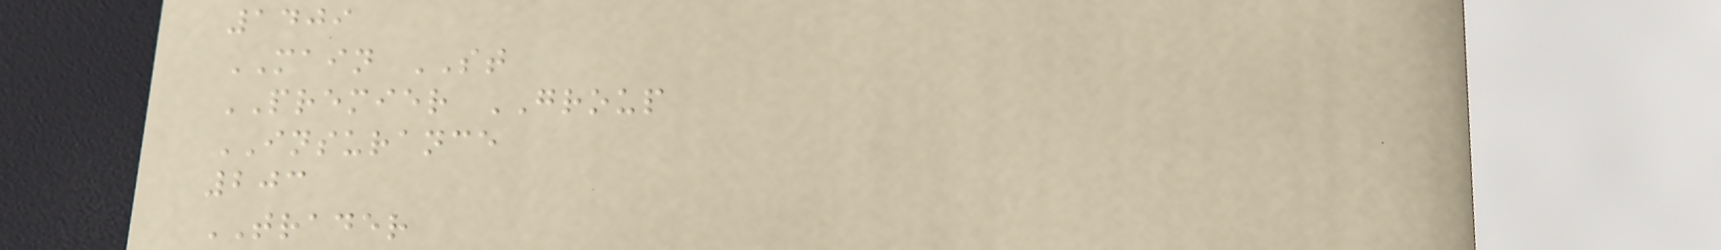1409
MAIN ST
PREMIER GROUP
INSURANCE
203
TRADER
